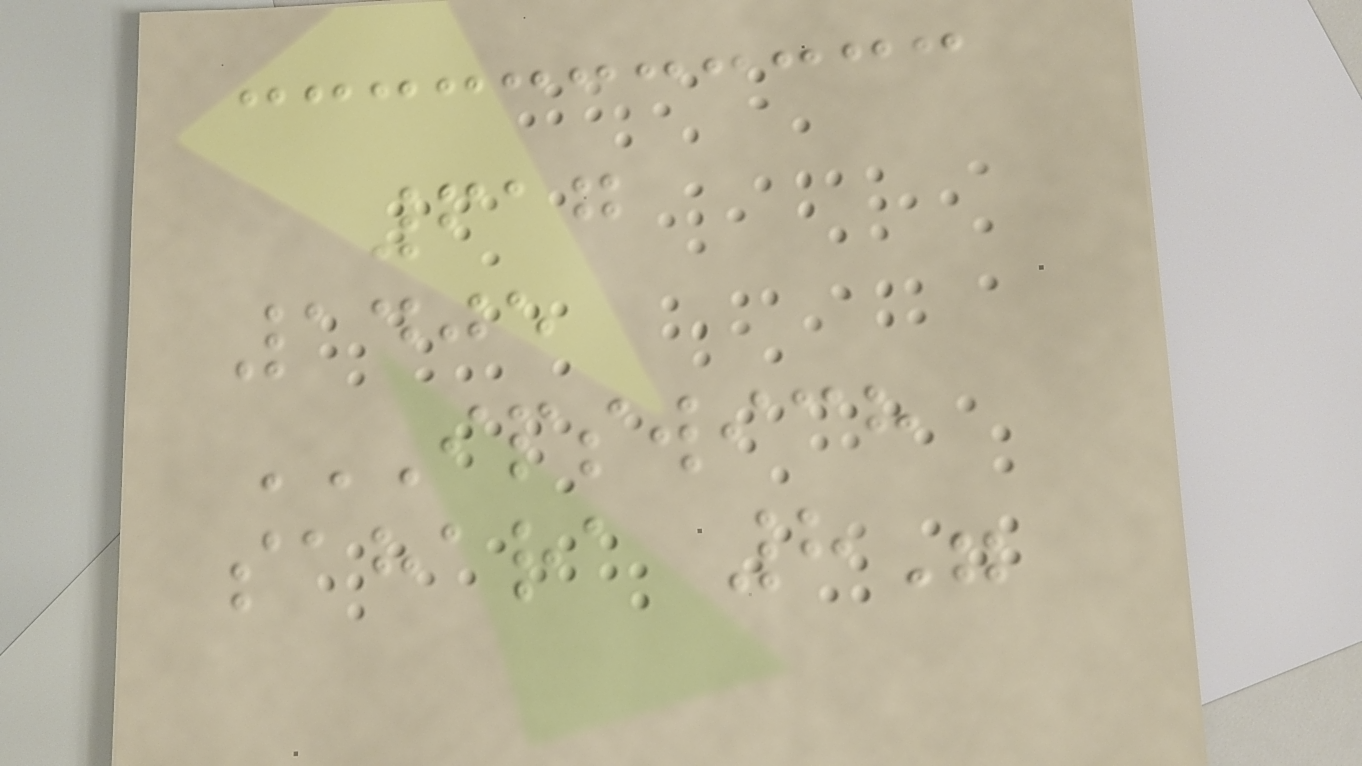617
1405
IPSWICH
SAHARA 8"
